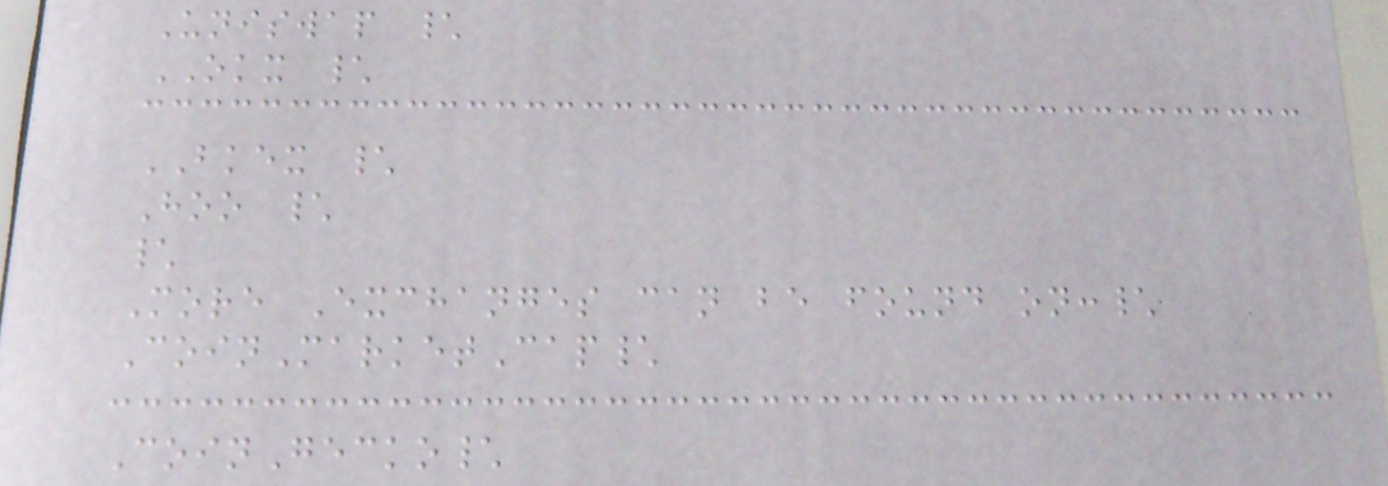Uniswap \
OKX \
BKEX \
Hoo \
\
More Exchanges can be found on:\
CoinMarketCap\
CoinGecko\
